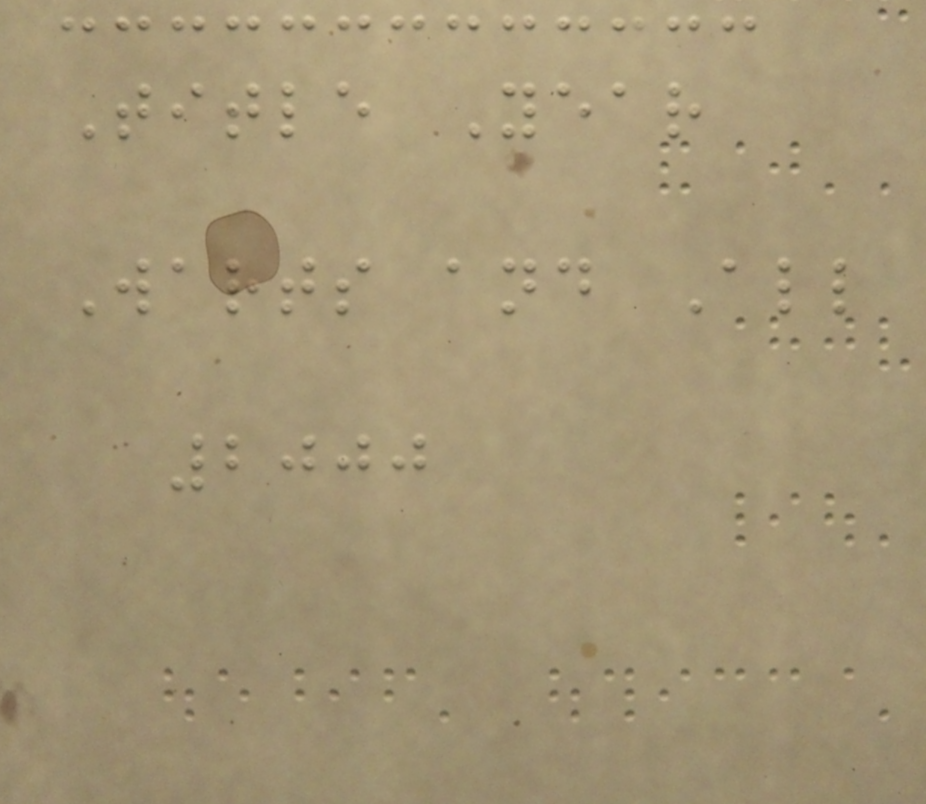Title Year
Warts and All
2000
